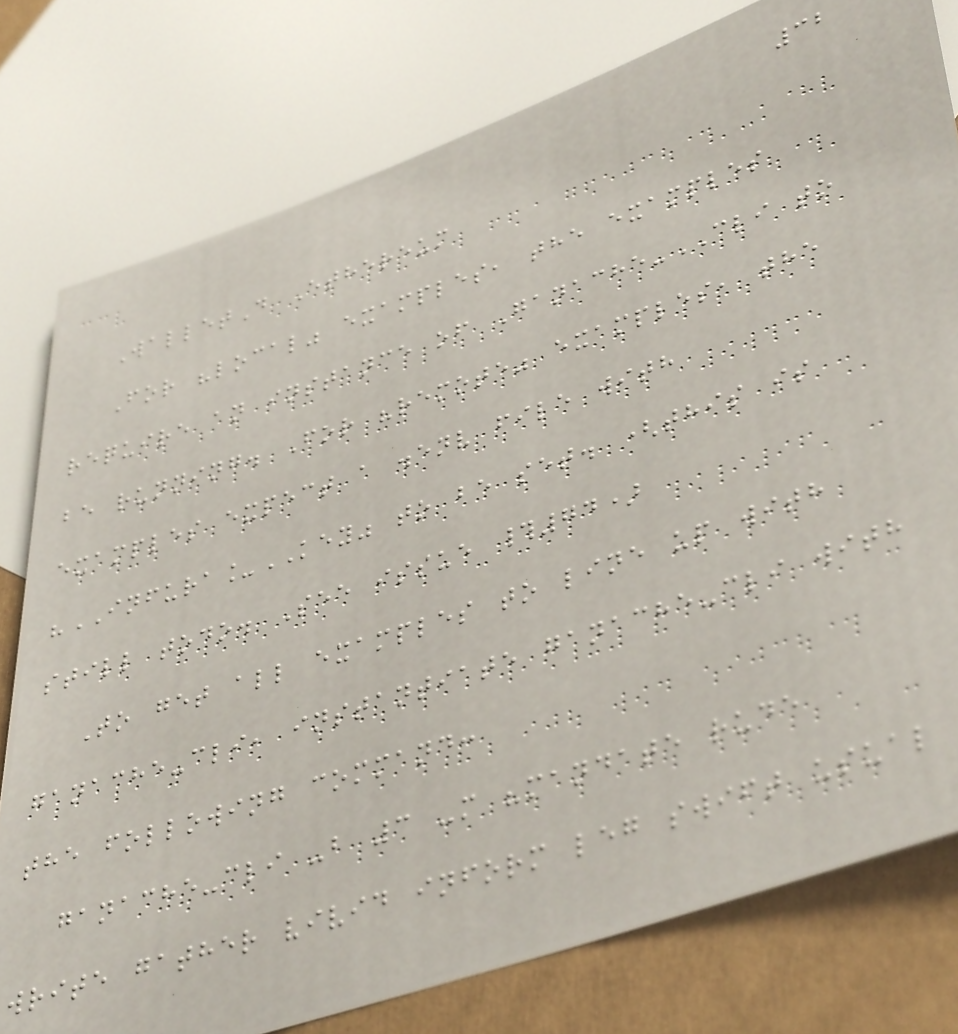32
WalletD Ethereum
For "local" examples, the examples
require an instance of Ganache-CLI to
be running. For "remote" examples, the
examples expect a .env file with
"INFURA_KEY" to be set. (this is
still todo. See issue #74)
To get all examples to line up with
ganache-cli, instantiate ganache-cli with
the following command:
ganache-cli -b 3 -m "mandate rude
write gather vivid inform leg swift usual
